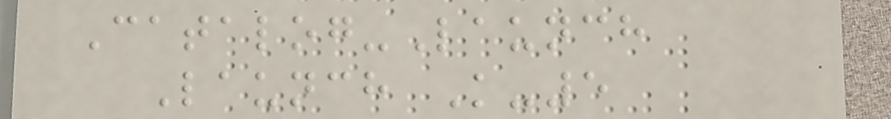Catalog-Launch
Launch K-5
